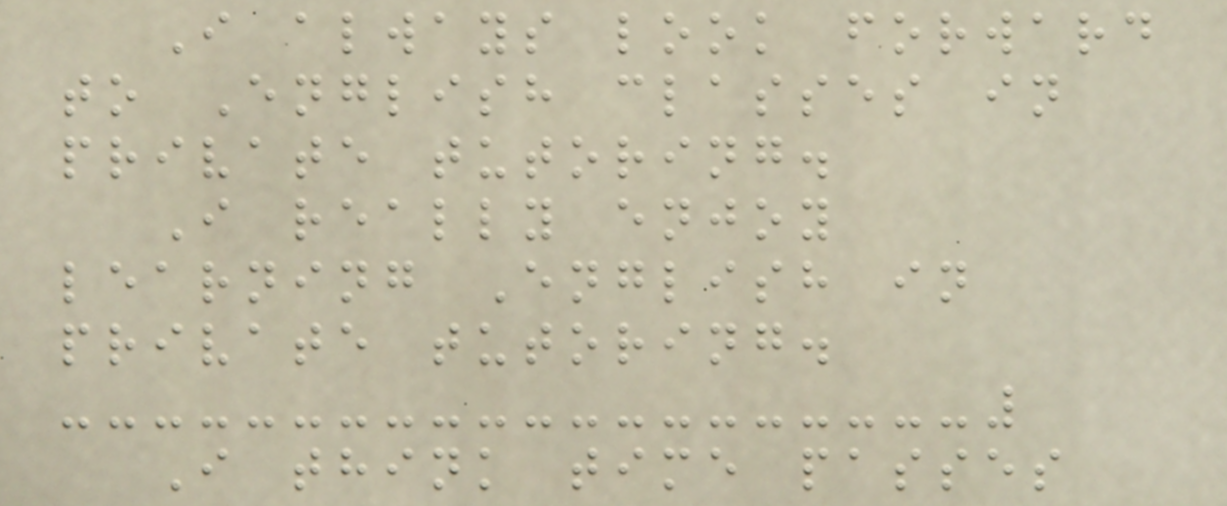I always look forward
to English classes in
private tutoring.
I really enjoy
learning English in
private tutoring.
I think time passes
